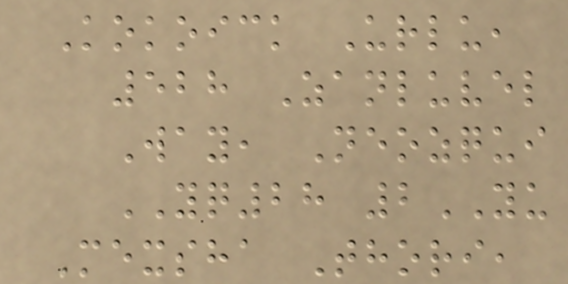Kokoick Urlu,
528 Zanluvel
Way, Neozqui
YQ28 2YU
Mexsha Thori,
